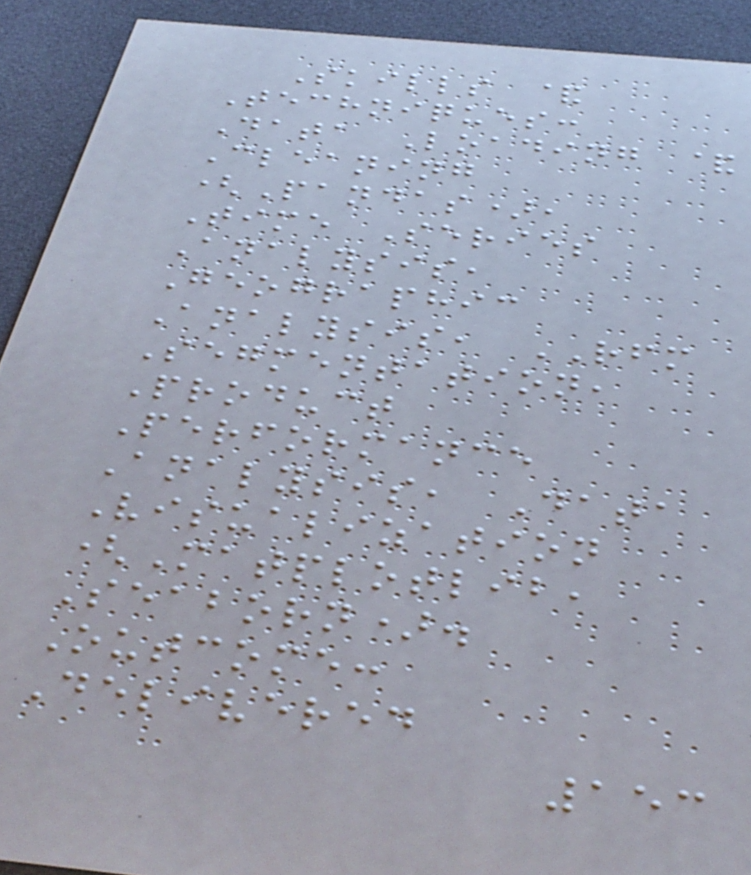Skills &
Techniques:
Data Loading &
Cleaning
(Pandas),
Time Series
Analysis,
Geographic
Analysis, RFM
Segmentation,
Product
Performance
Analysis, Data
Visualization
(Matplotlib,
Seaborn).
Outcome:
Delivered
153
